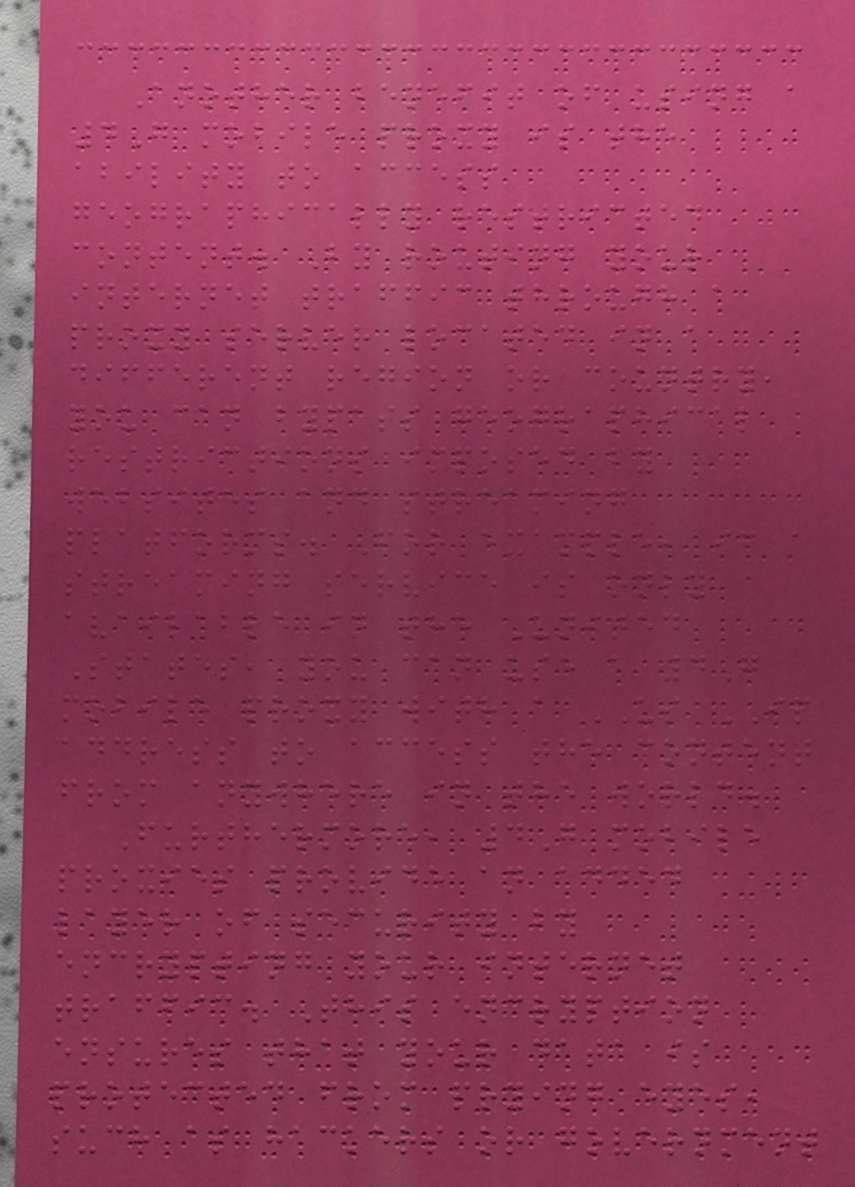Another benefit of using a
4G mobile proxy is the
ability to access
geographically restricted
content. By routing your
internet traffic through a
proxy server located in a
different region or country,
you can bypass geographical
restrictions imposed by
websites and streaming
platforms. For example, if a
streaming service is only
available in the United
States, you can use a 4G
mobile proxy with a US IP
address to access the content
from anywhere in the world.
Furthermore, 4G mobile
proxies provide an added
layer of security by
encrypting your internet
traffic. This encryption
ensures that your data is
protected from prying eyes,
such as hackers or government
